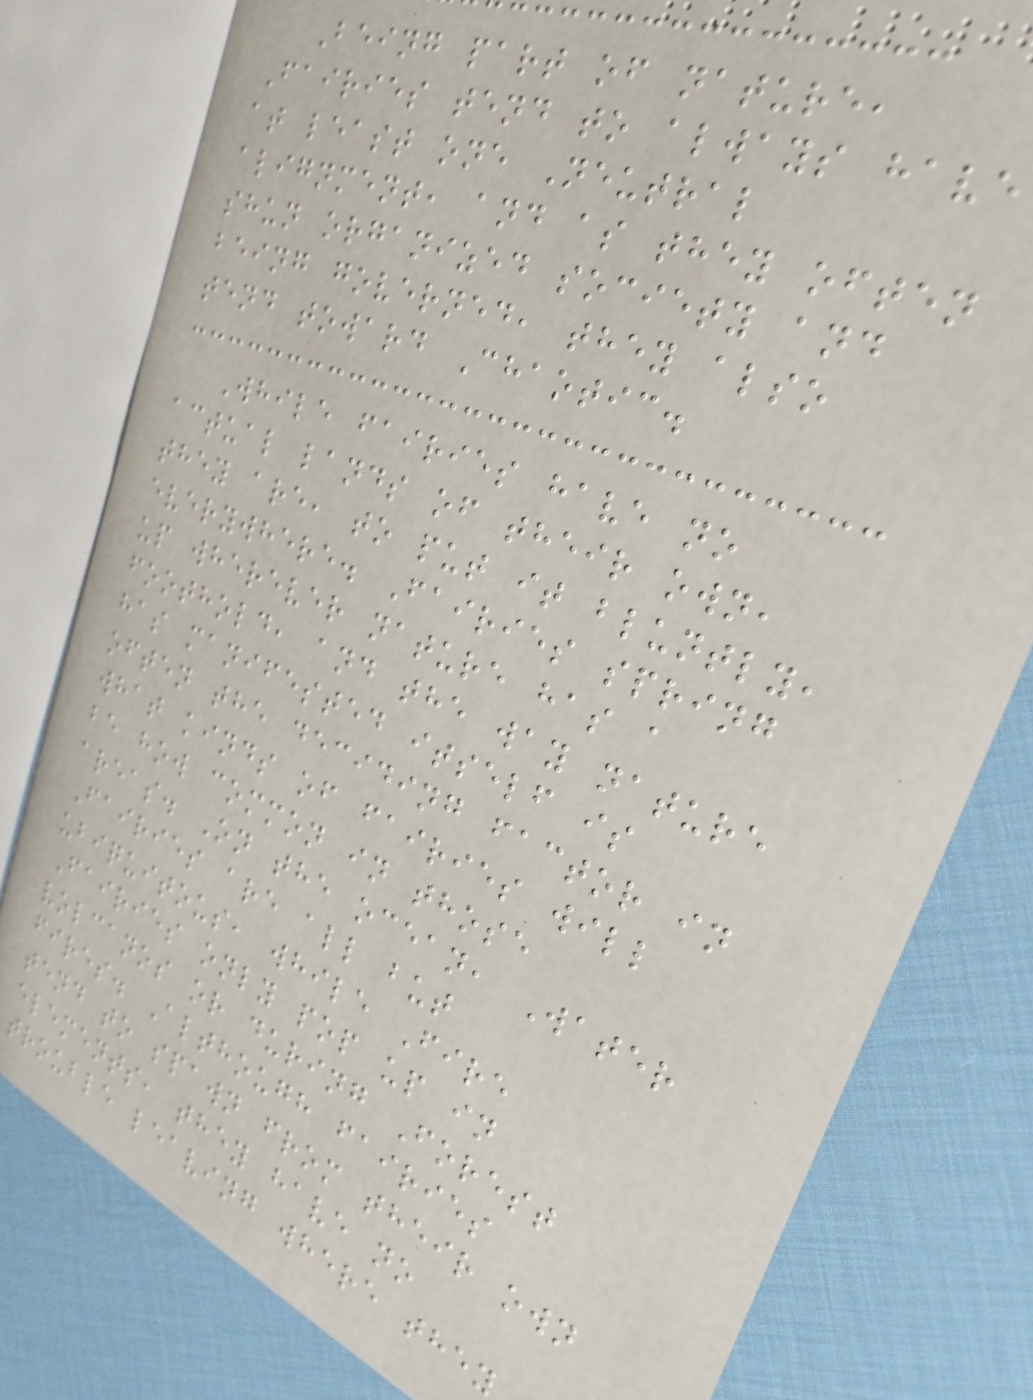Being part of nature,
Fairies tend to always have
at least one Neutral
alignment, and as they often
shun organized society and
being governed, they also
tend toward Chaotic.
While fairies have no
actual lands of their own,
they are, to put it bluntly,
everywhere. Fairies spring
up wherever nature has a
foothold, and the way nature
has manifested itself is
often the deciding factor in
what kinds of fairies will
be how common in those
areas. On the ocean, Water
Fairies are all but
ubiquitous, while Fire
Fairies only pop up in
volcanos or during Forest
fires. Although fairies
tend to spawn from their own
elements, they have no
trouble leaving where they
